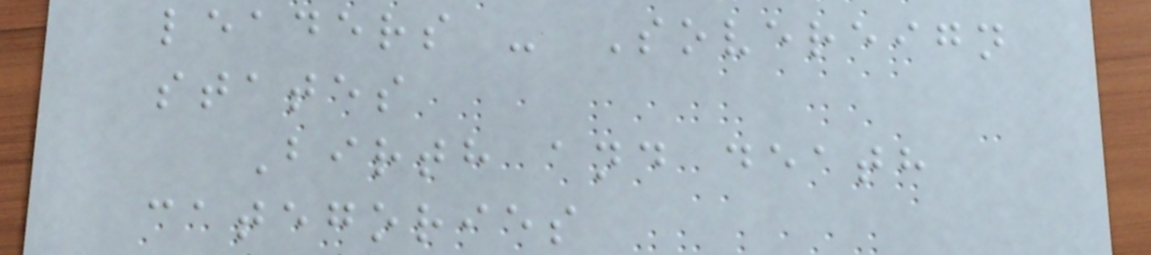leaders - Sovereign
states
Birth and death
categories
